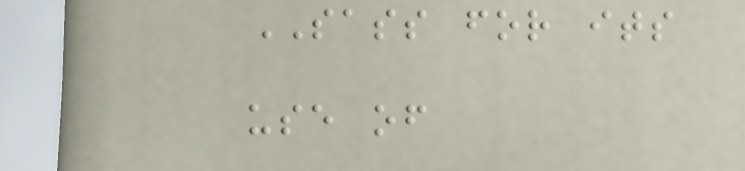SASS for its
use of
